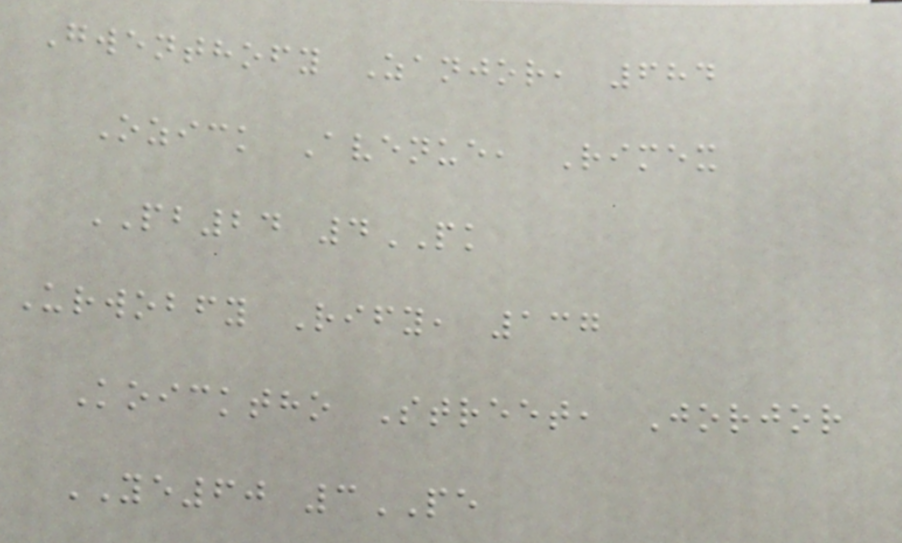Gwenthofy Zanjor, 684
Ozick Avenue, Rimex
PB24 4PK
Urwobfy Rify, 137
Koicktho Street, Jorjor
YE60 3PE
